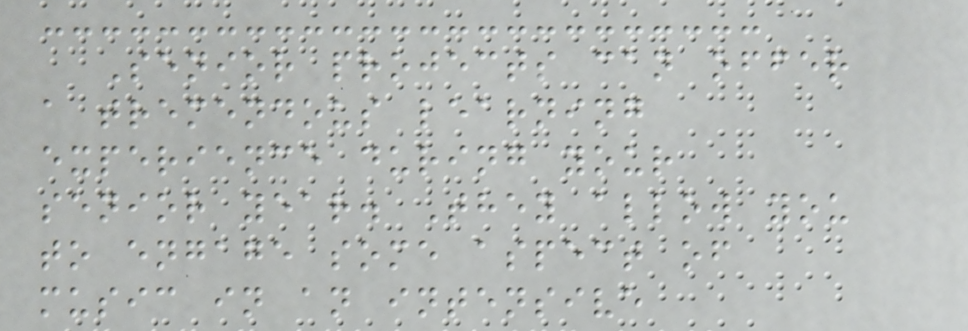Senior projects can offer
a tremendous learning
experience during your
senior year. They allow you
to engage some aspect of
music in an intensive
